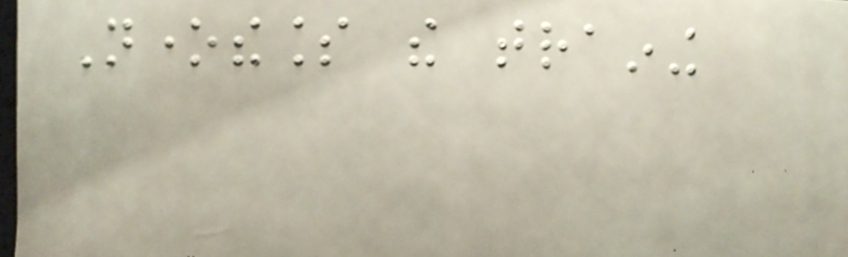Nonetheless the training
